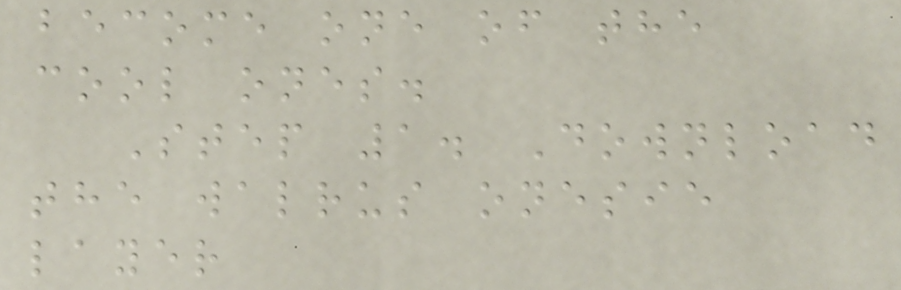become one of the
cool ones.
Step 1. Download
the walrus onesie
layer
